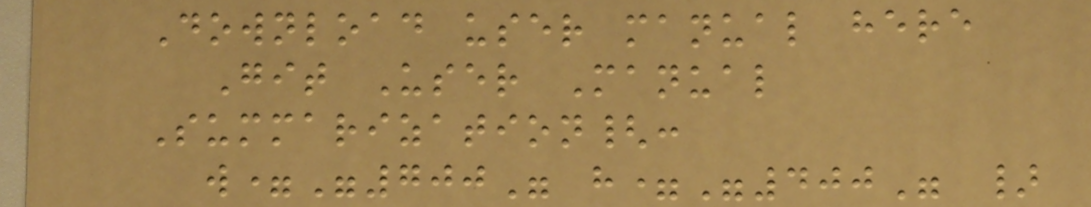Download user manual here
Git User Manual
Summarization{:
w="700" h="400" }
